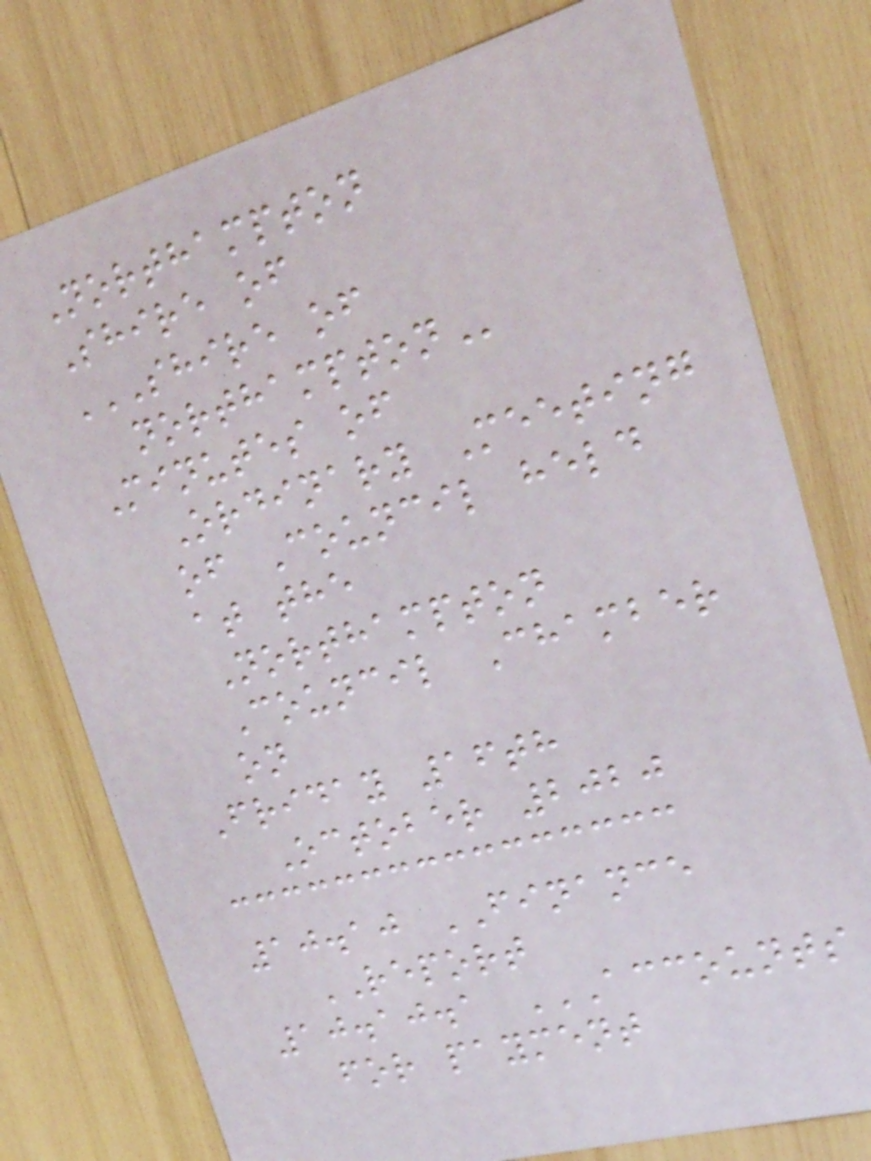Northampton
Shire of
SHIRE OF
NORTHAMPTON
Minutes of
Ordinary Meeting
of Council held
at the
Northampton
Council Chamber
on
Friday 16th
October 2020
10.10 FINANCE
REPORT
10.10.1 ACCOUNTS
FOR PAYMENT
